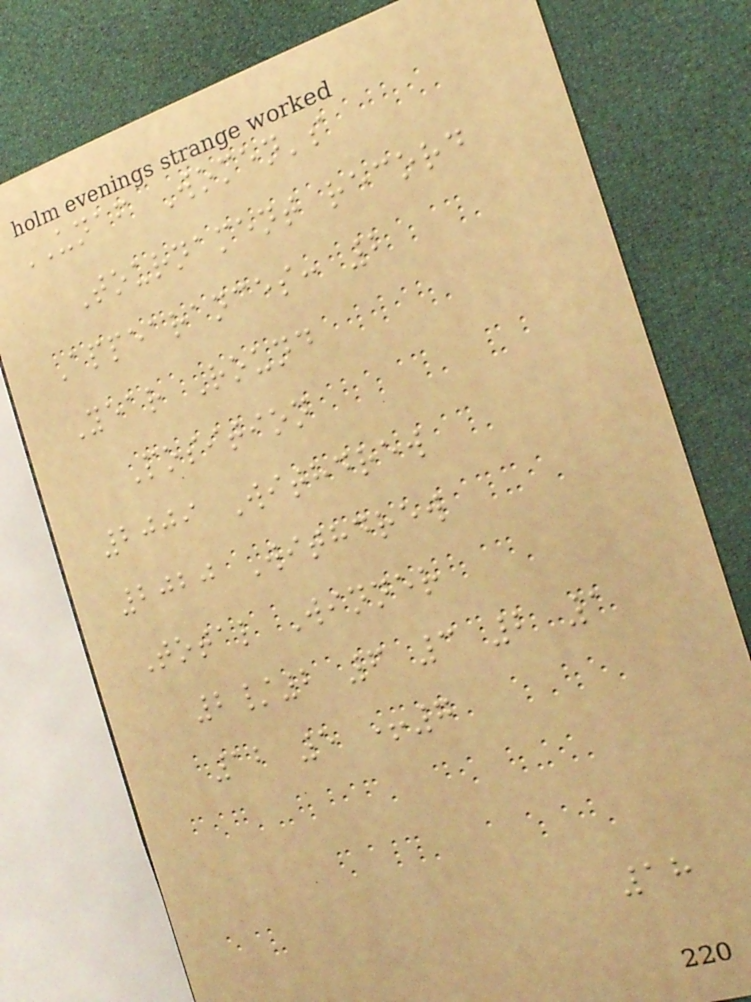UNAF Women's
Tournament record
Appearances: 2
Year Round
Position
2009 Withdrew
2020 Withdrew
Total Winner
2/2 6 3 2 1
12 5 +7
18
